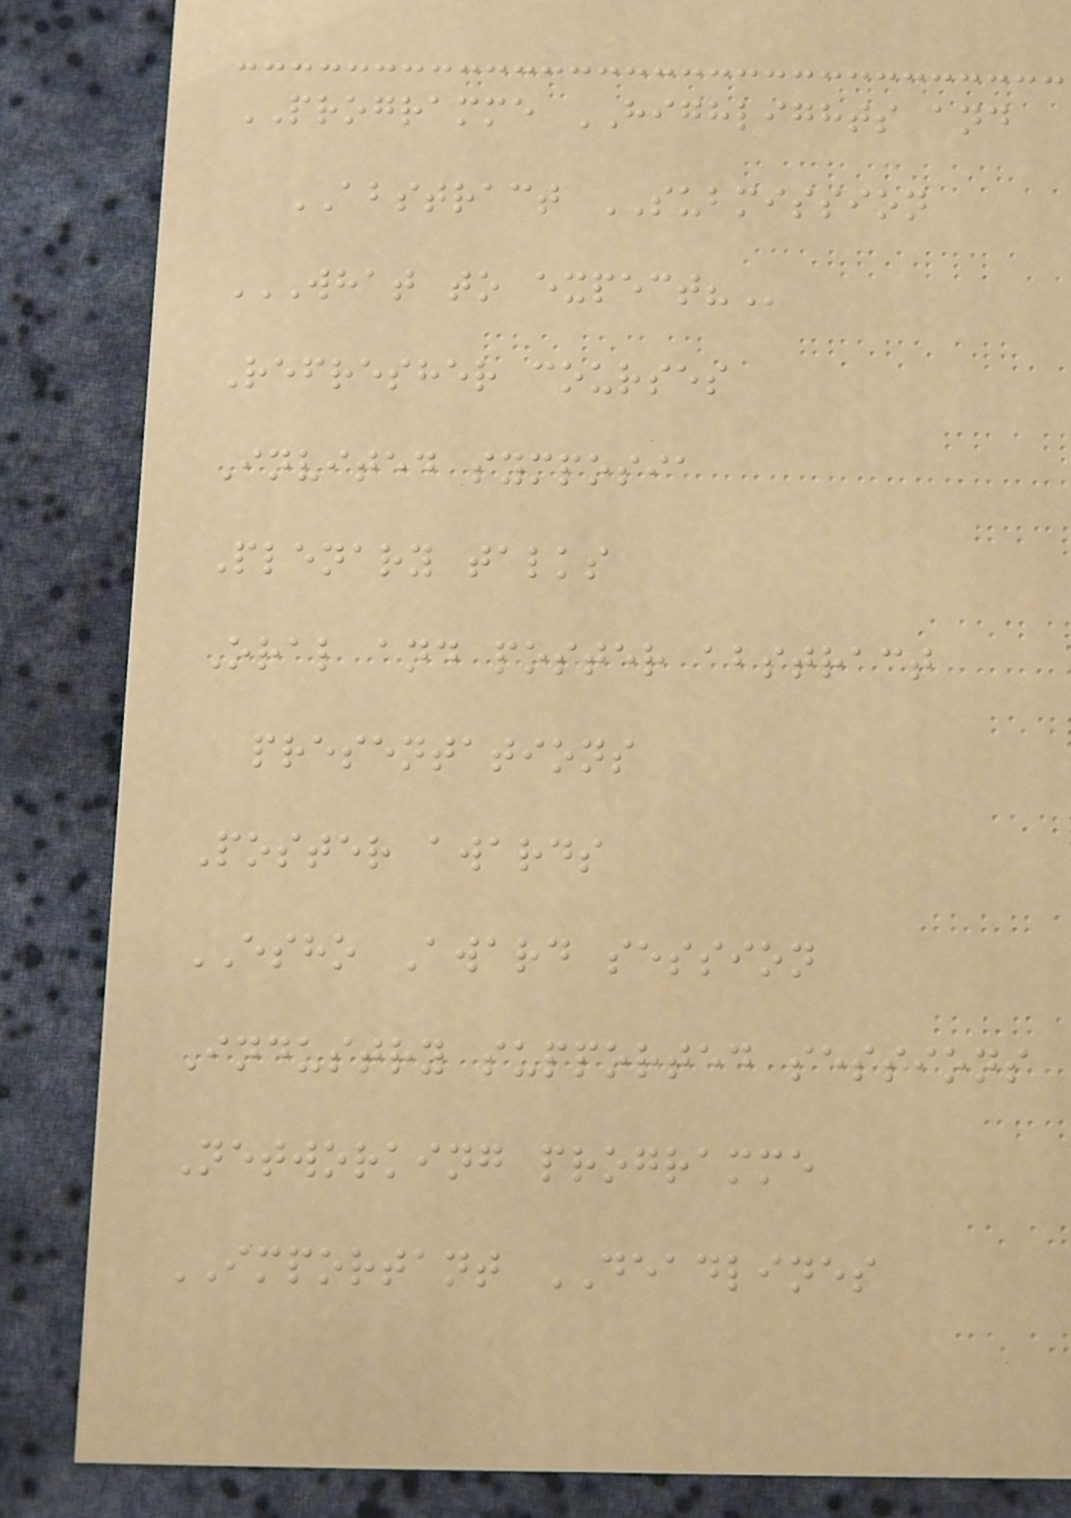PROGRAMME HIGHLIGHTS and
ABSTRACT SUBMISSION
WHAT TO EXPECT?
Refresher courses
Invited symposia
Plenary talks
Oral and poster abstract
presentations
Poster awards
ESHO Award session
Industry supported sessions
Networking programme
IMPORTANT DEADLINES
